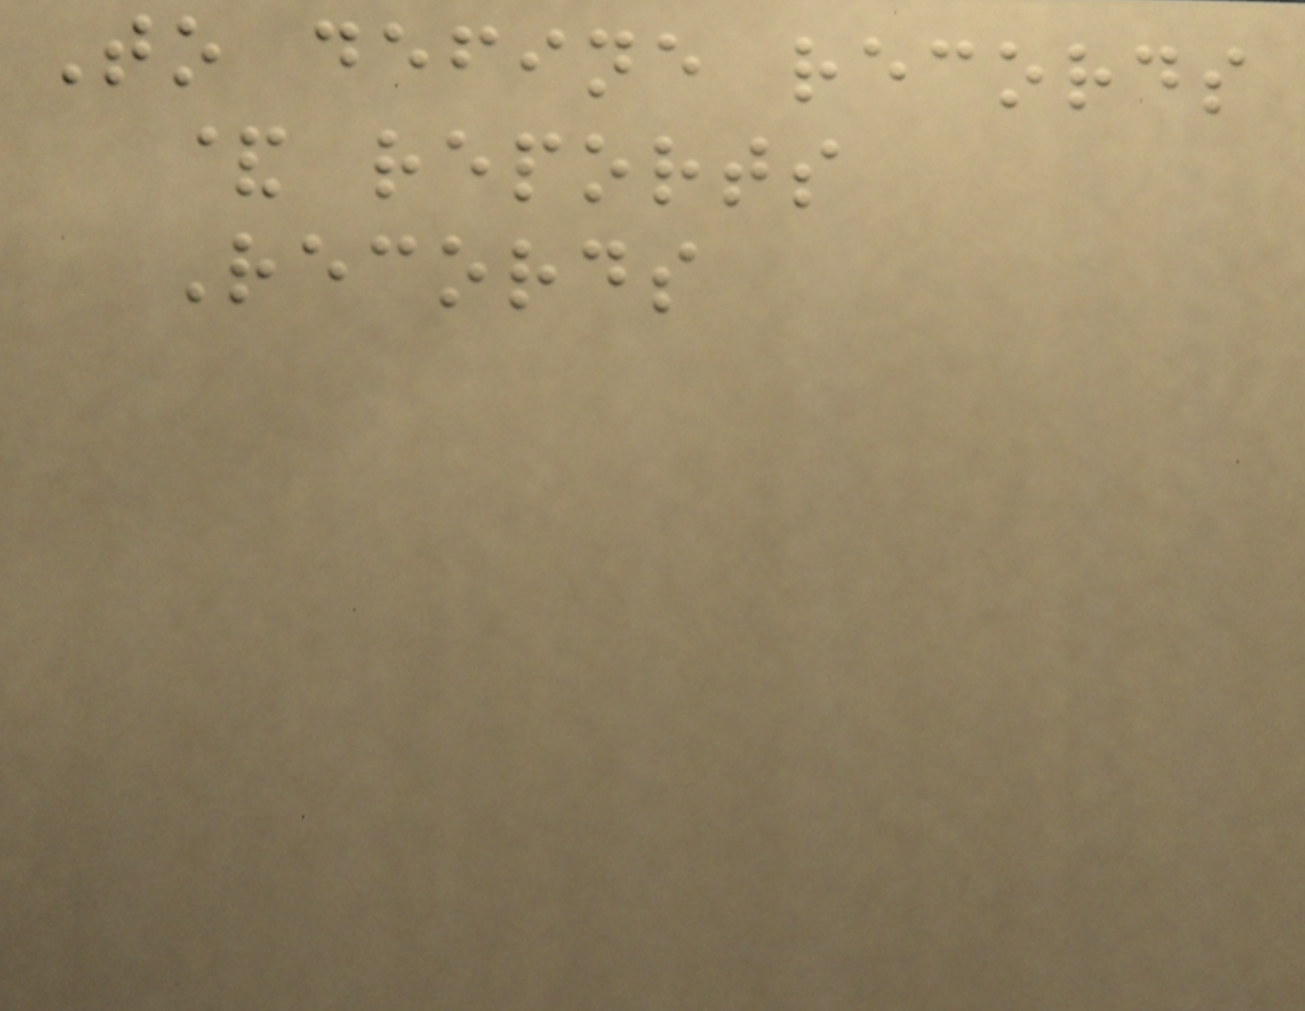To define records
& reports
Records
